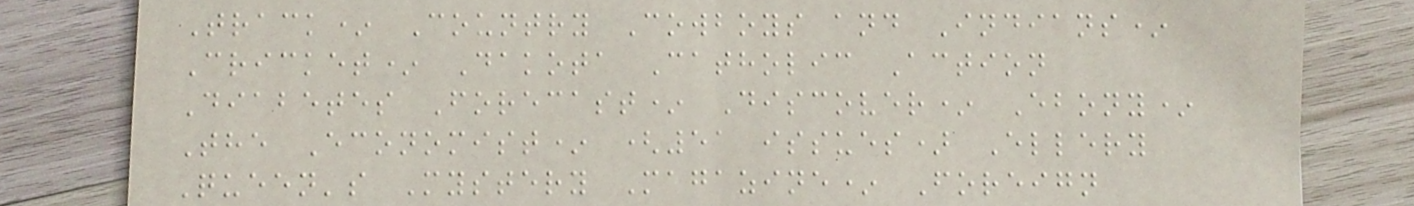Track* Country Cowboys and Indians*
Cricket* Dakota Catholic Action
Diabetes Forecast* Discover* Ebony*
The Economist* (51 issues) Ellery
Queen's Mystery Magazine* Foreign
